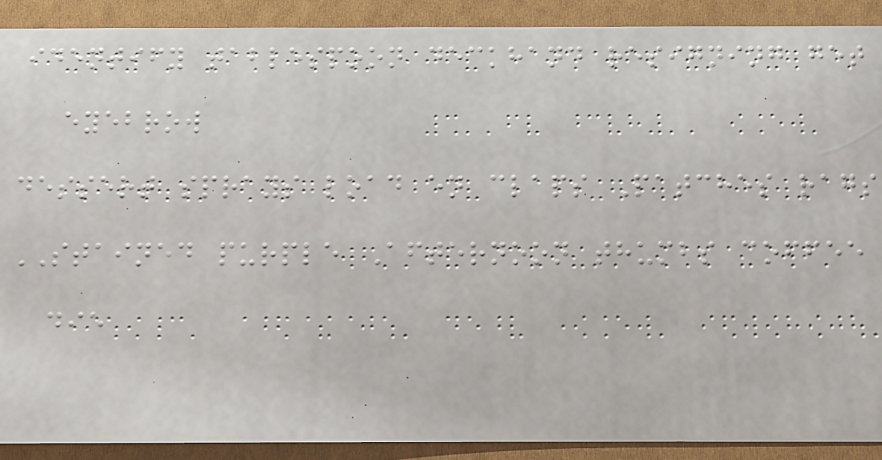identify tablespoon deckhand resigning get
eyebrow
dessert sprays load en claps Patches rags
STAINED purple Afternoon thumbs coffee
die
